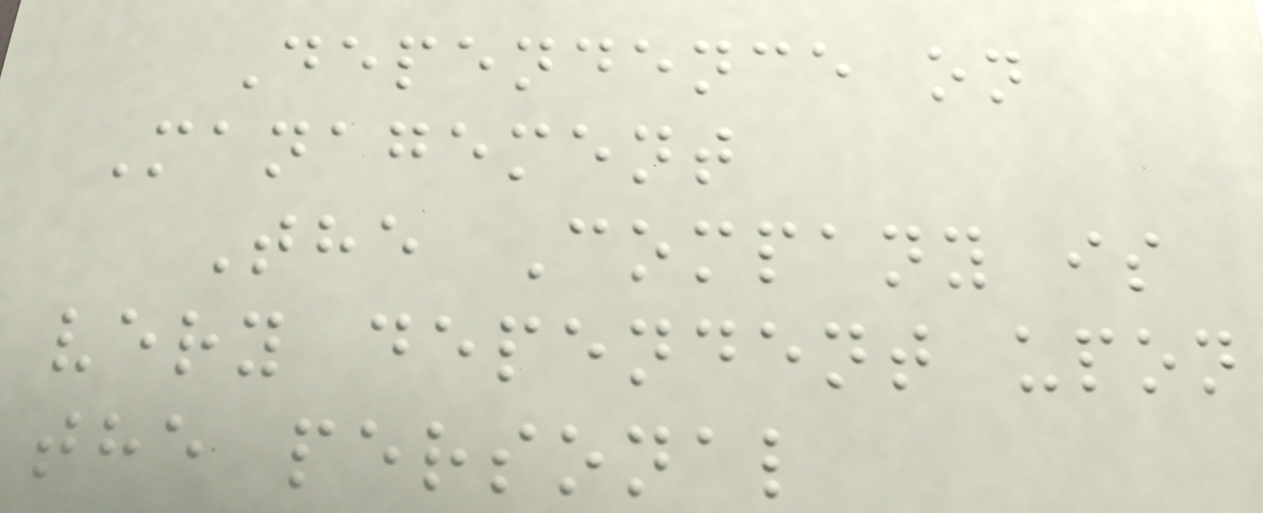Dependence on
Management
The Company is
very dependent upon
the personal
